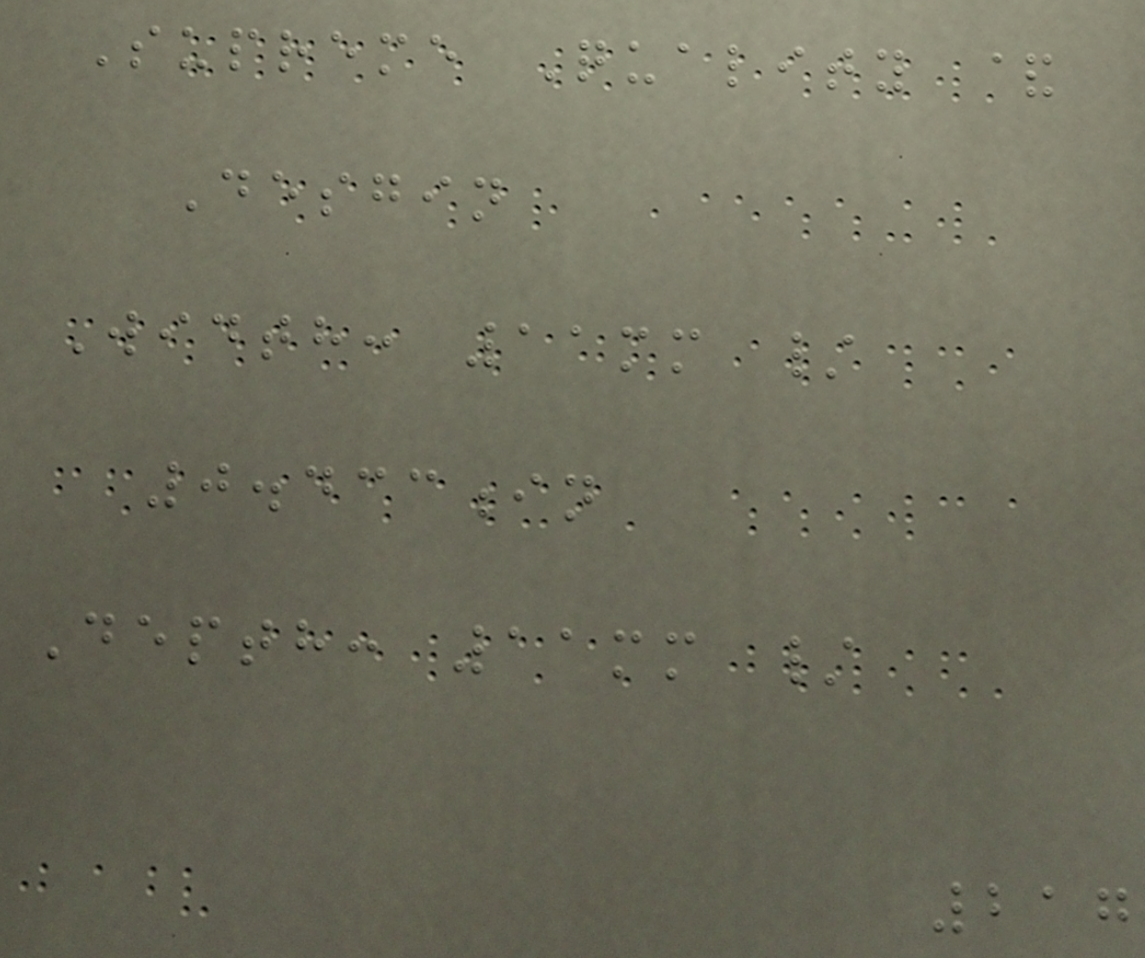Supreme Quality &
Desgin
Width: 11mm /
0.433in
Depth: 11mm /
217
